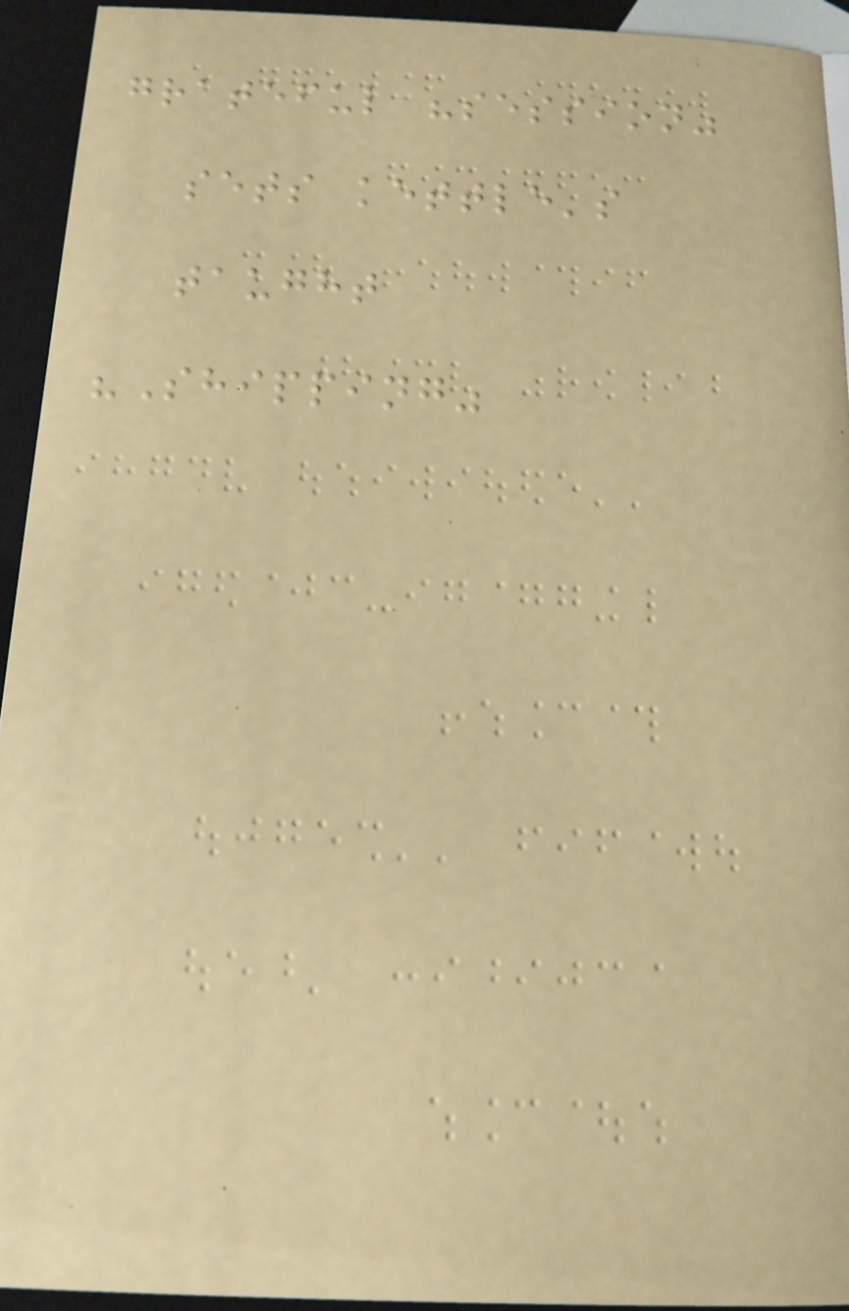grateful "session"
sets kettle's
taught
"Shipping"
